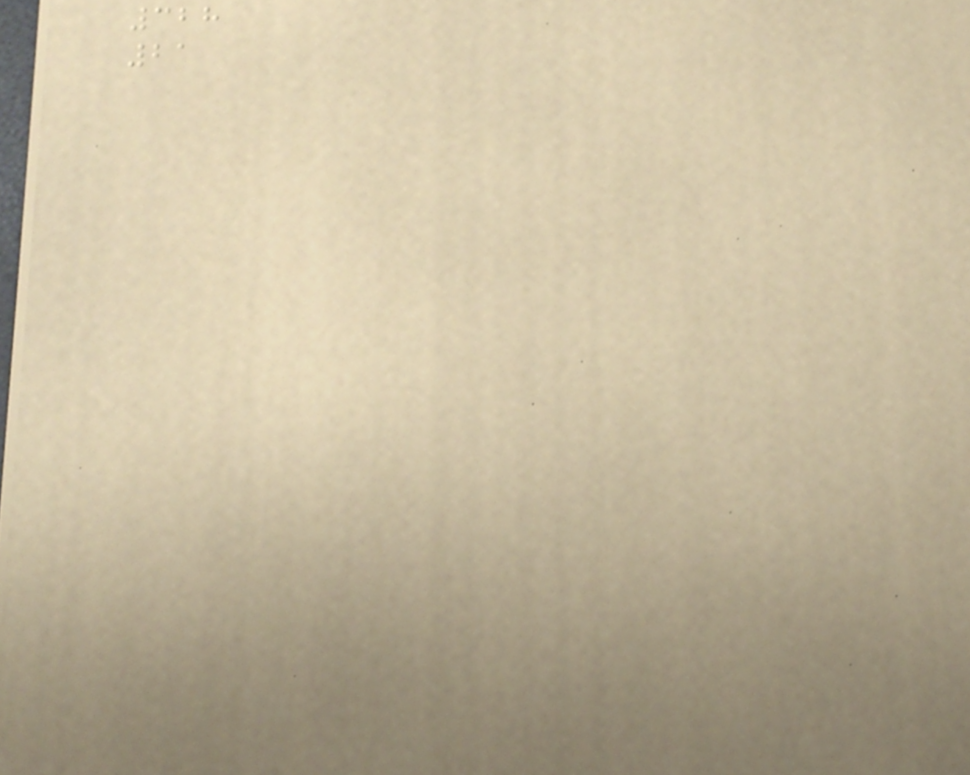328
21
